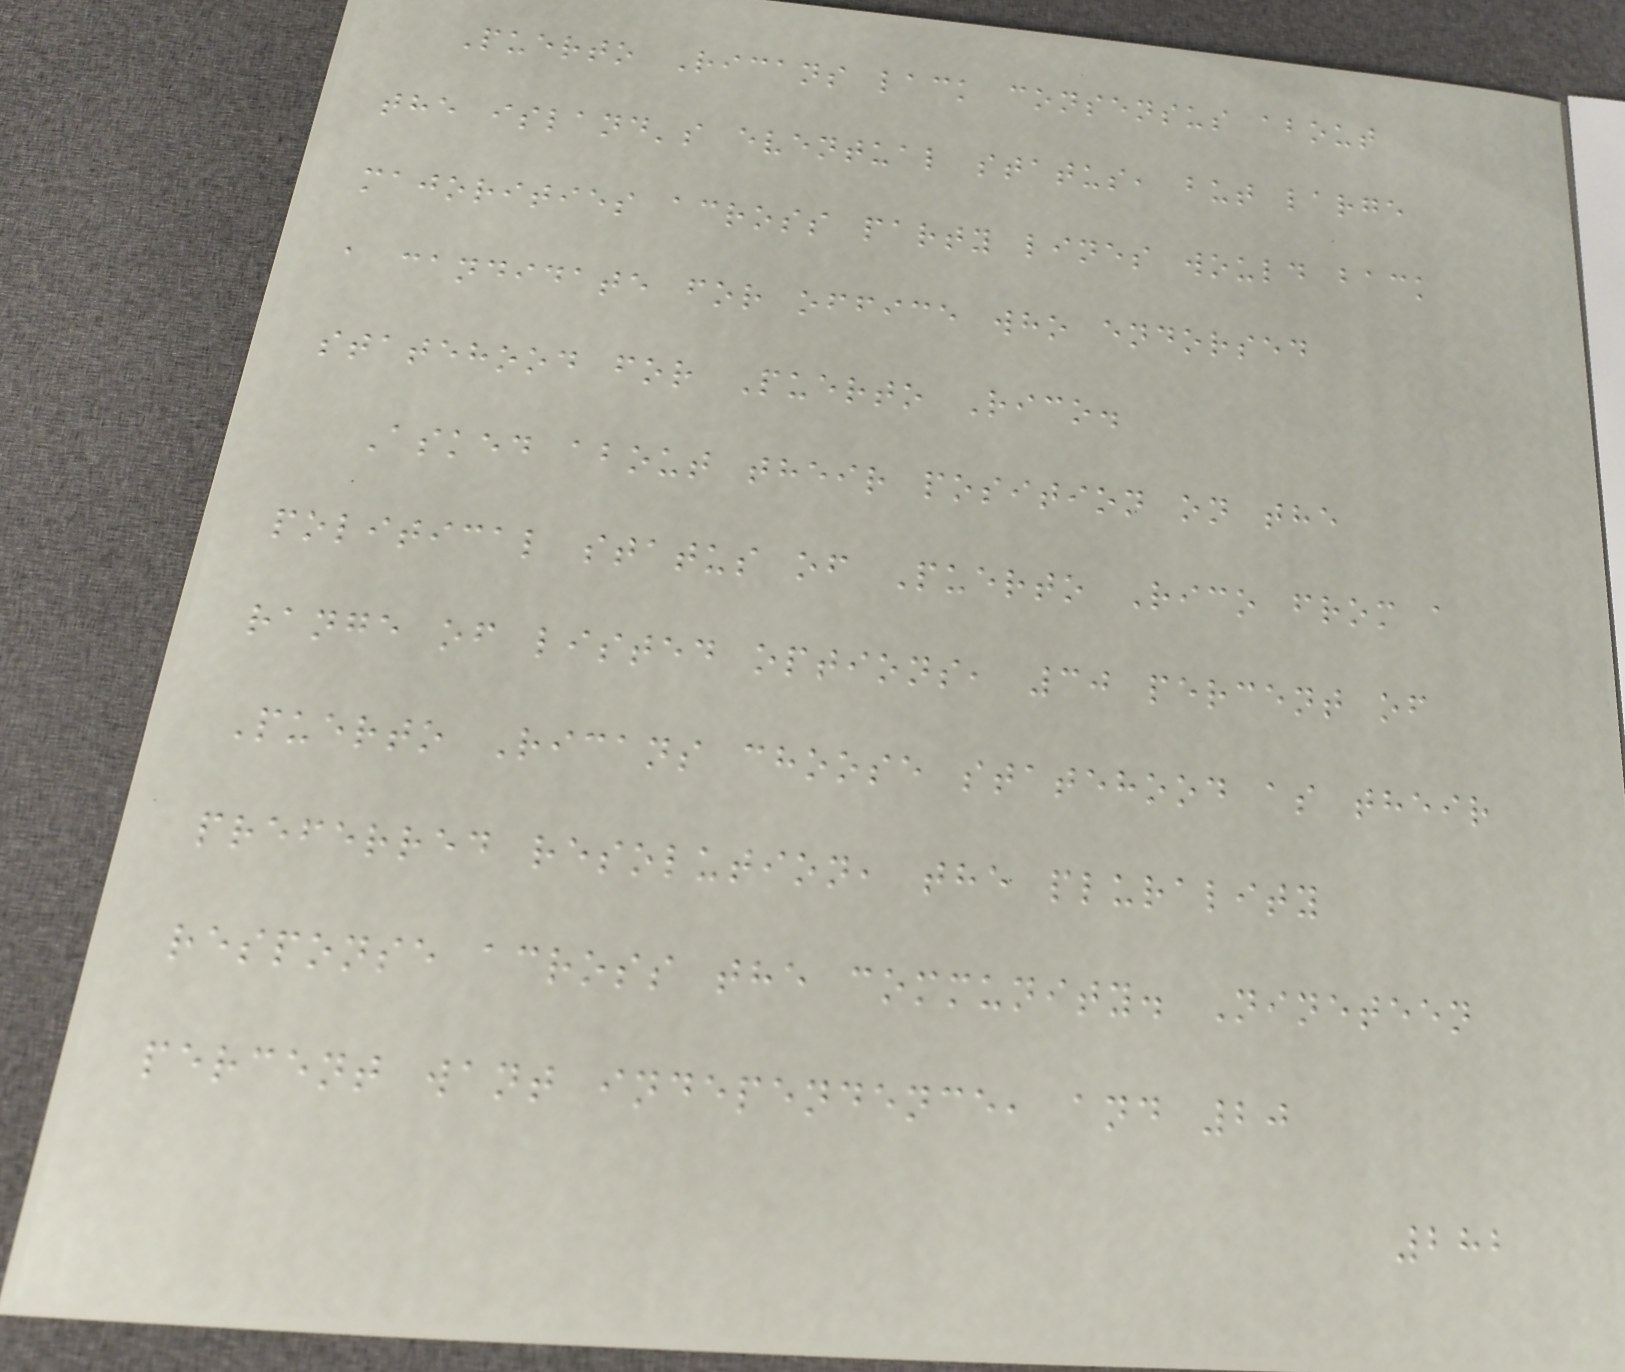Puerto Ricans lack consensus about
the island's eventual status, but large
majorities across party lines would back
a candidate for office who endorsed
statehood for Puerto Rico.
Asked about their position on the
political status of Puerto Rico from a
range of listed options, 30 percent of
Puerto Ricans choose statehood as their
preferred resolution, the plurality
response across the community. Nineteen
percent want independence, and 20
282
